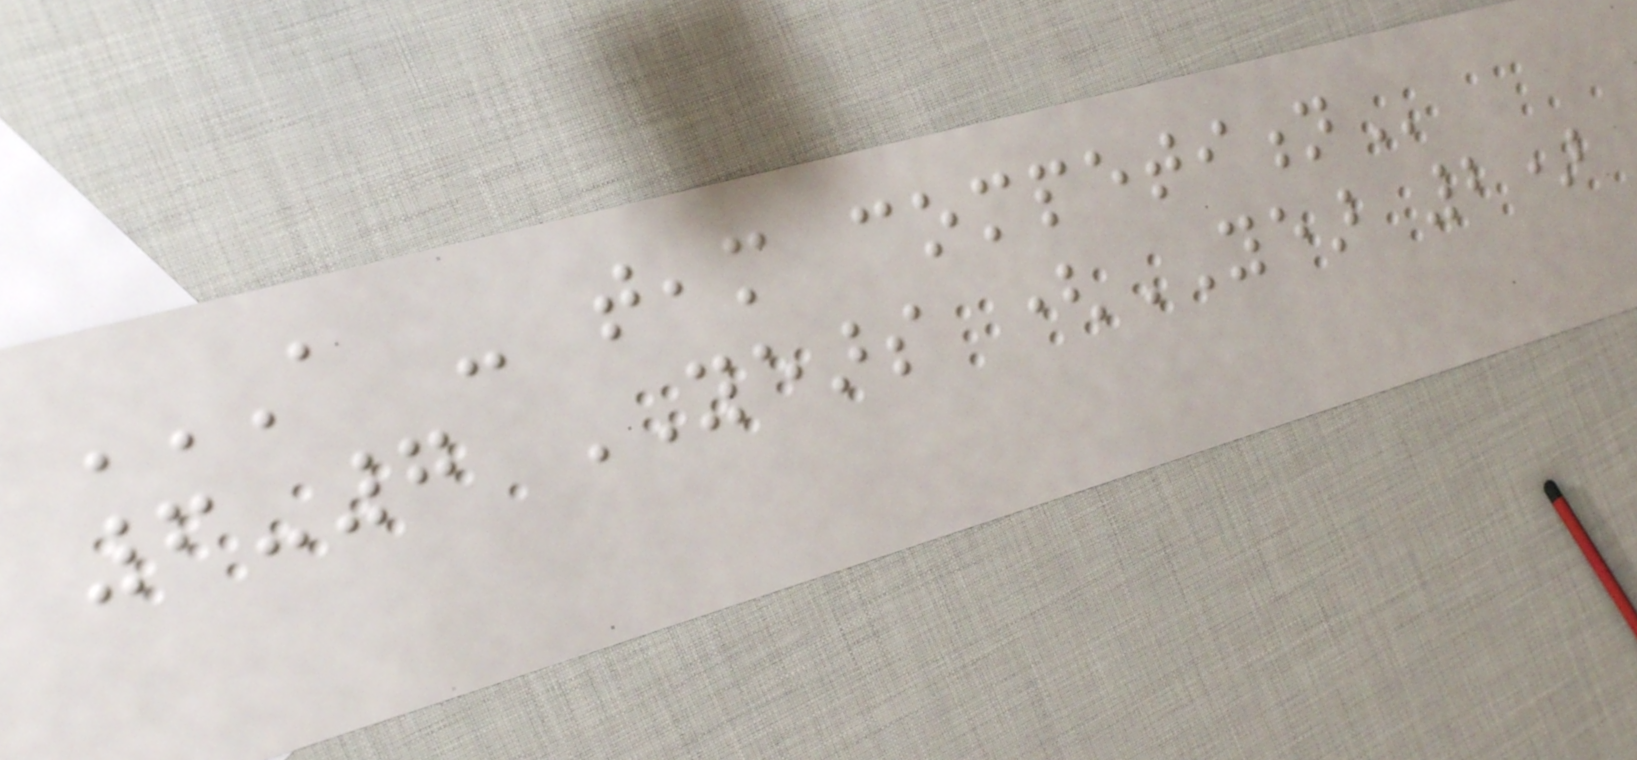A - TEAM COMPETITION
6-7 YEARS (YEAR 2)
